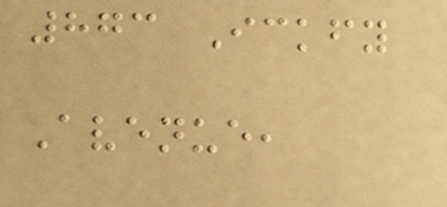873 Ickfy
Avenue,
